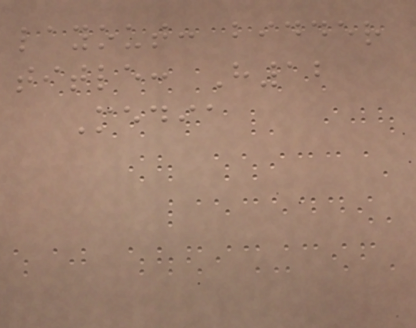layout: bidder
title: H12
Media
